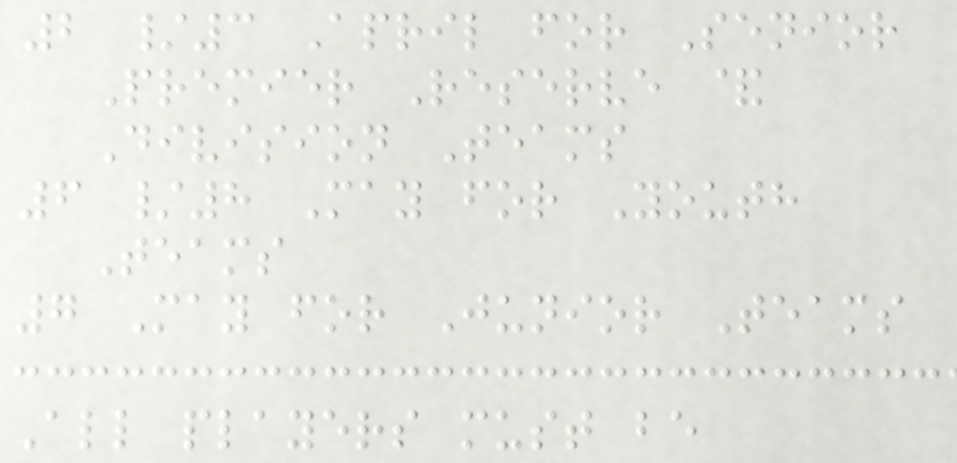2 /3 April for Senior
Premier Reserve &
Division Teams
6 /8 May for Youth
Teams
7 May for Junior Teams
All players must be
